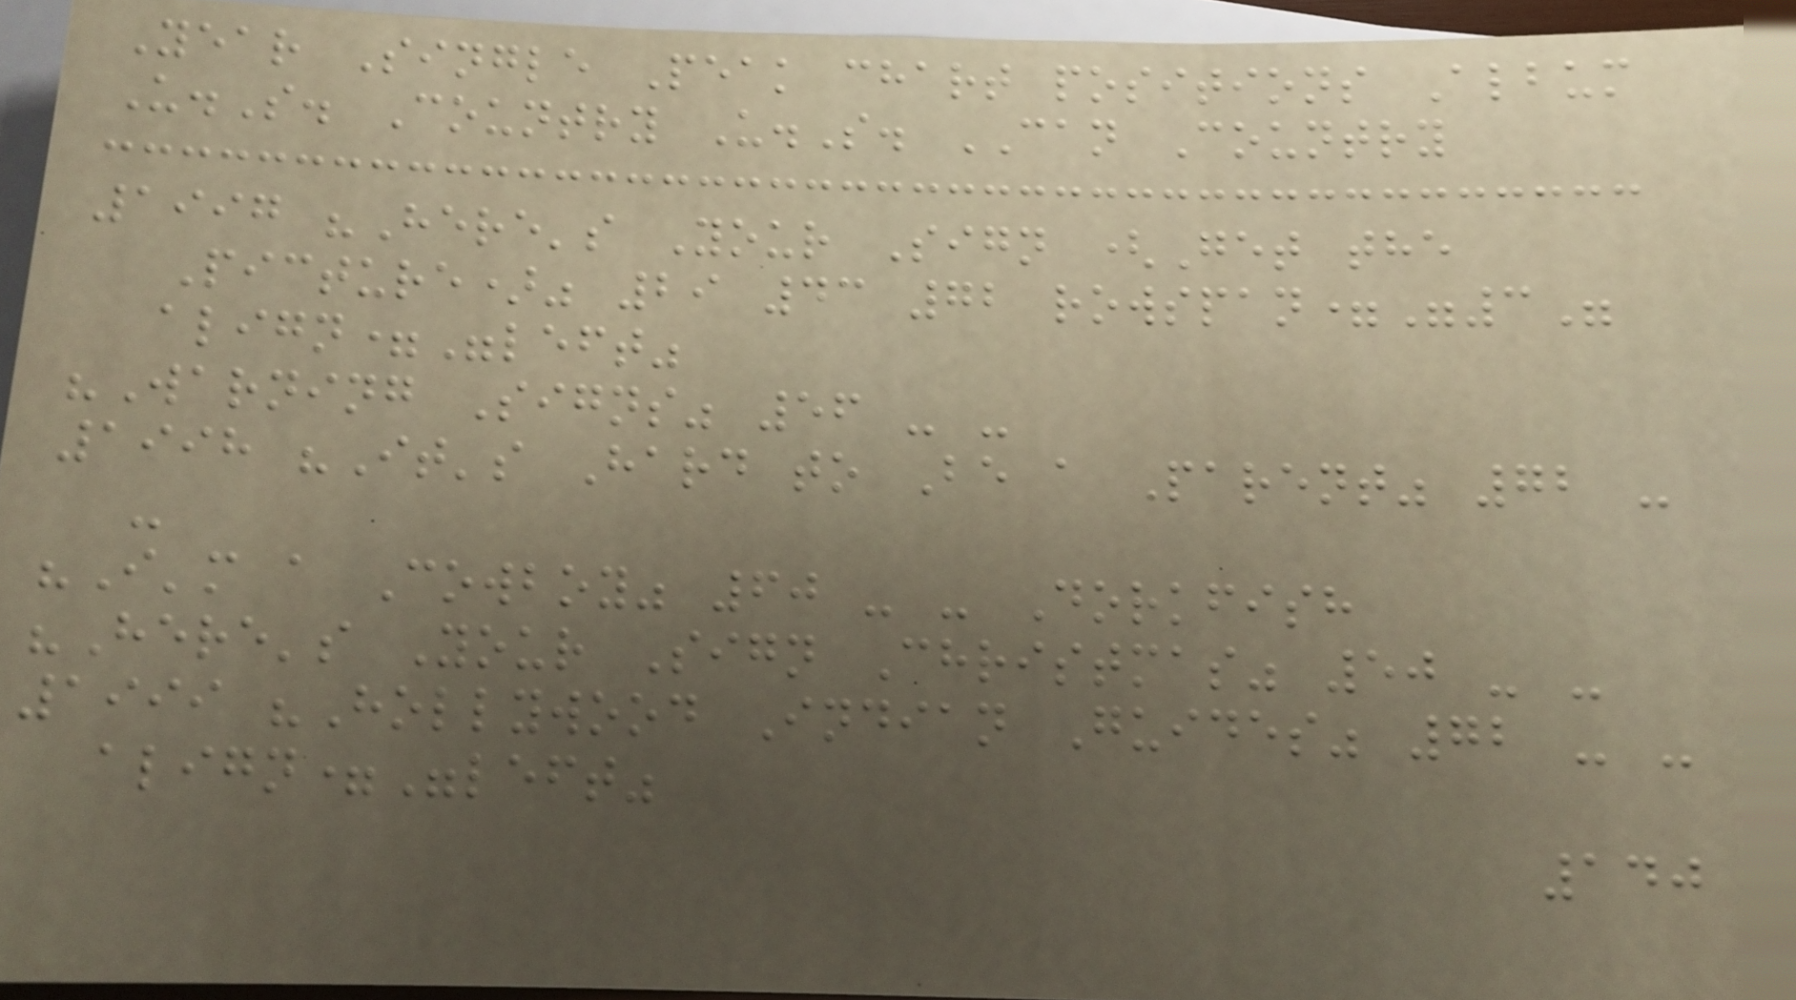Year Single Peak chart positions Album
U.S. Country U.S. CAN Country
1997 "Here's Your Sign (Get the
Picture)" 29 43 72 rowspan="3"
align="left"
"Warning Signs" 56 - -
1998 "It's Hard to Be a Parent" 72 -
-
"I'm a Cowboy" 60 - - Dorkfish
"Here's Your Sign Christmas" 50 - -
1999 "Hollywood Indian Guides" 72 - -
align="left"
140
